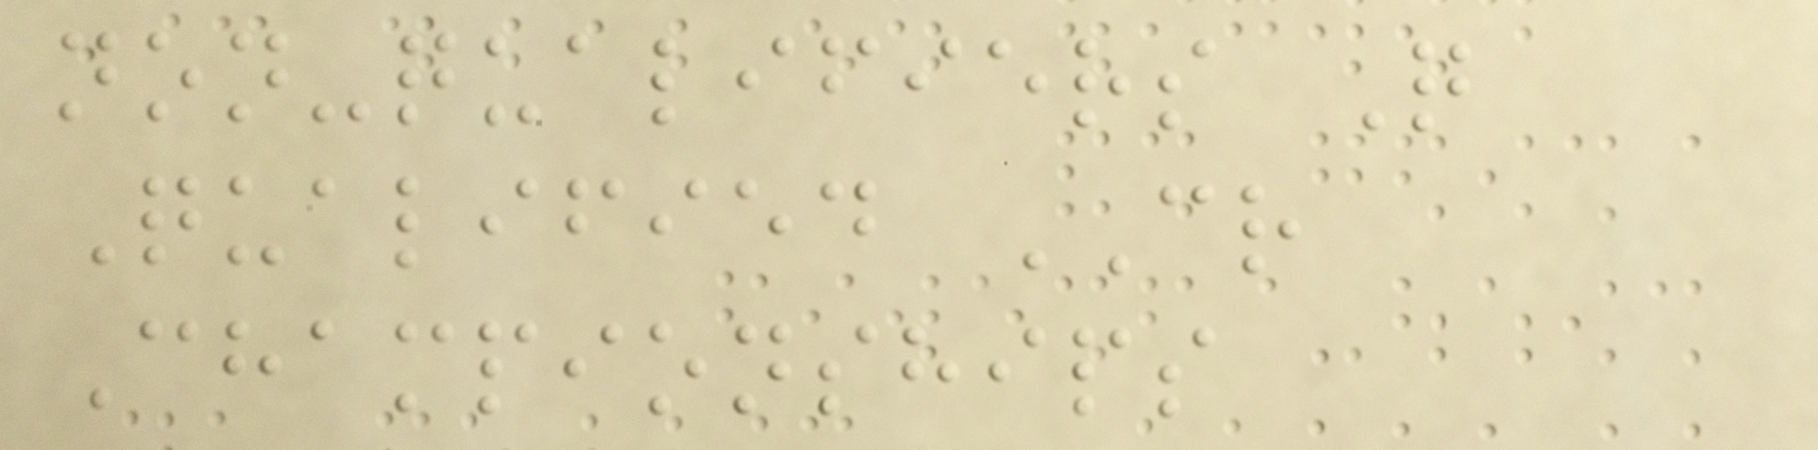non-qualifiers Q
Qualified CR
Championships
